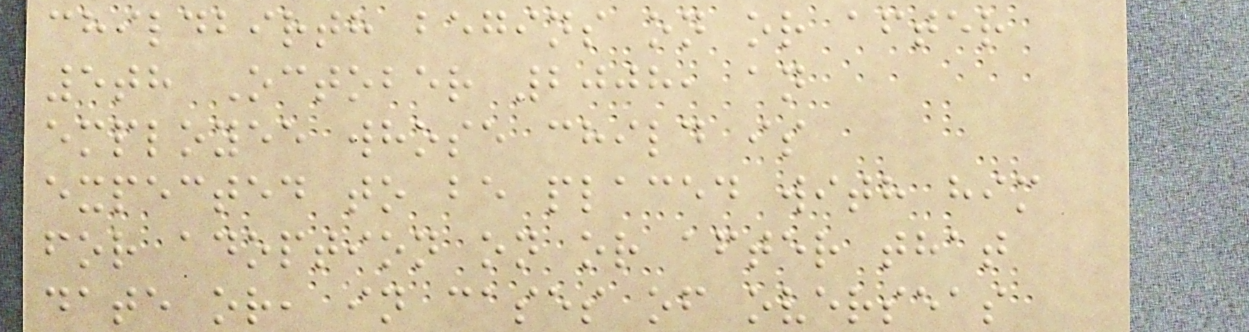childbirth begins on or after
5th October 2008, an
employee whose child is
expected to be placed with him
for adoption on or after that
date or, in cases of overseas
